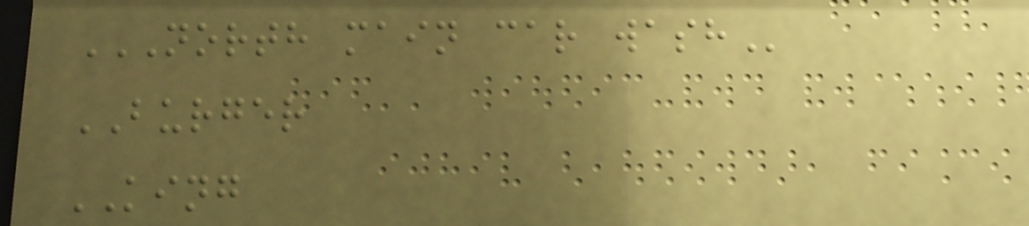NORTH MAIN CAR WASH
BURGER
KING
